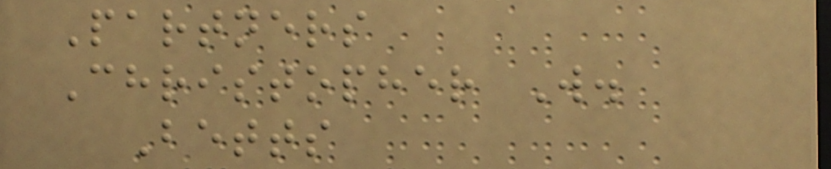Partners
Christopher W.
Betts
